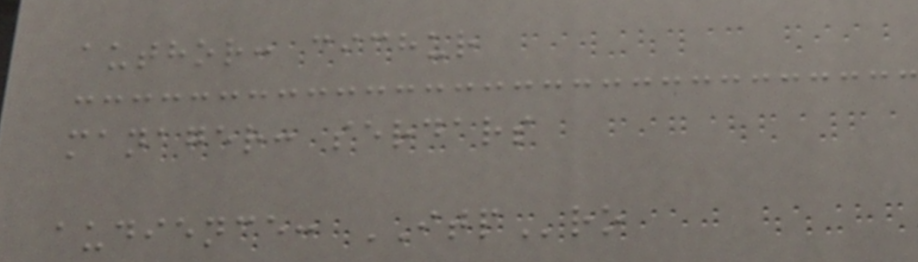author: cichur
manager: serdars
audience: ITPro
